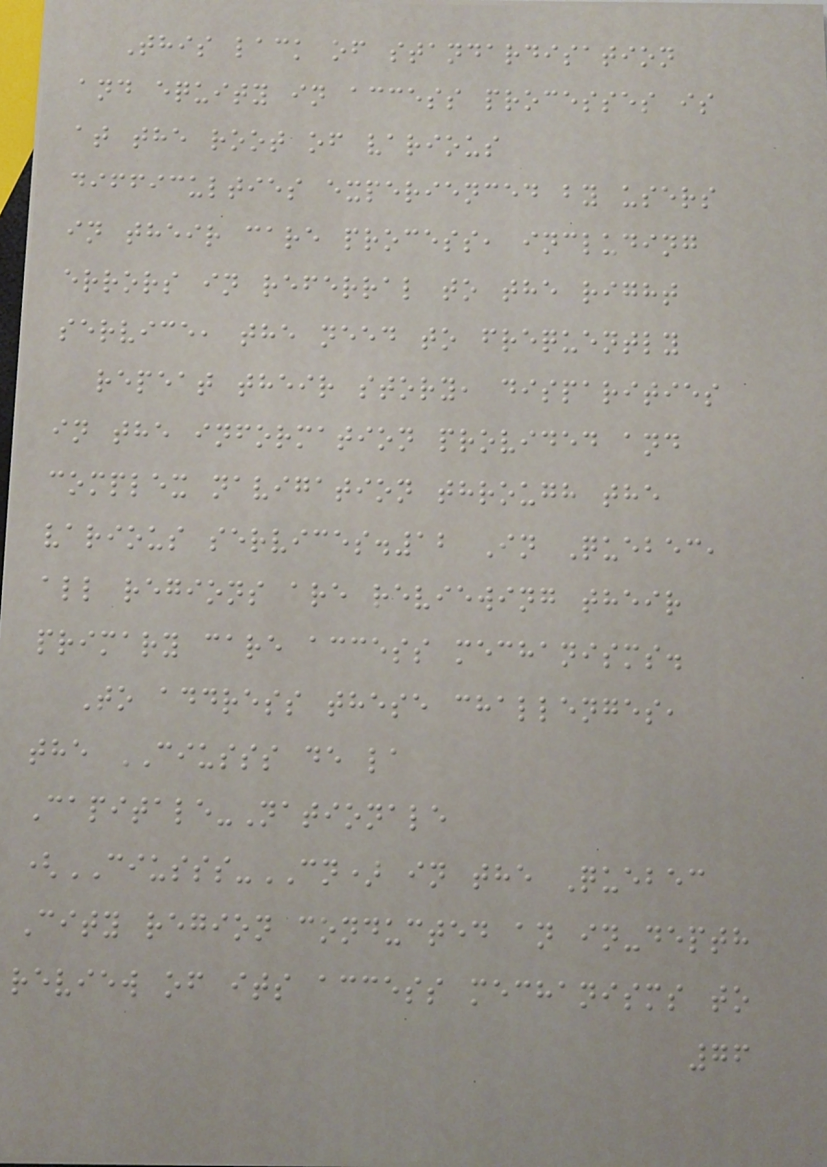This lack of standardisation
and equity in access processes is
at the root of various
difficulties experienced by users
in their care process, including
errors in referral to the right
service, the need to frequently
repeat their story, disparities
in the information provided and
complex navigation through the
various services.12 In Quebec,
all regions are reviewing their
primary care access mechanisms.
To address these challenges,
the CIUSSS de la
Capitale-Nationale
(CIUSSS-CN) in the Quebec
City region conducted an in-depth
review of its access mechanisms to
76
